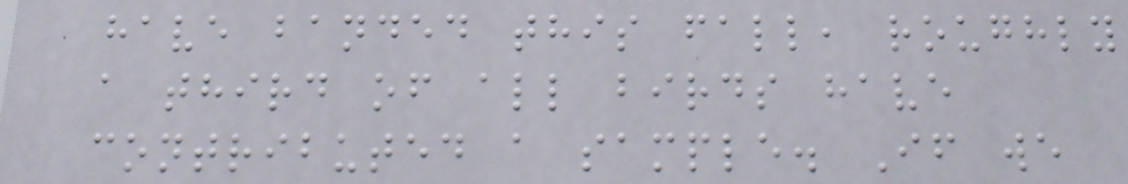have banded this fall, roughly
a third of all birds have
contributed a sample. If we
